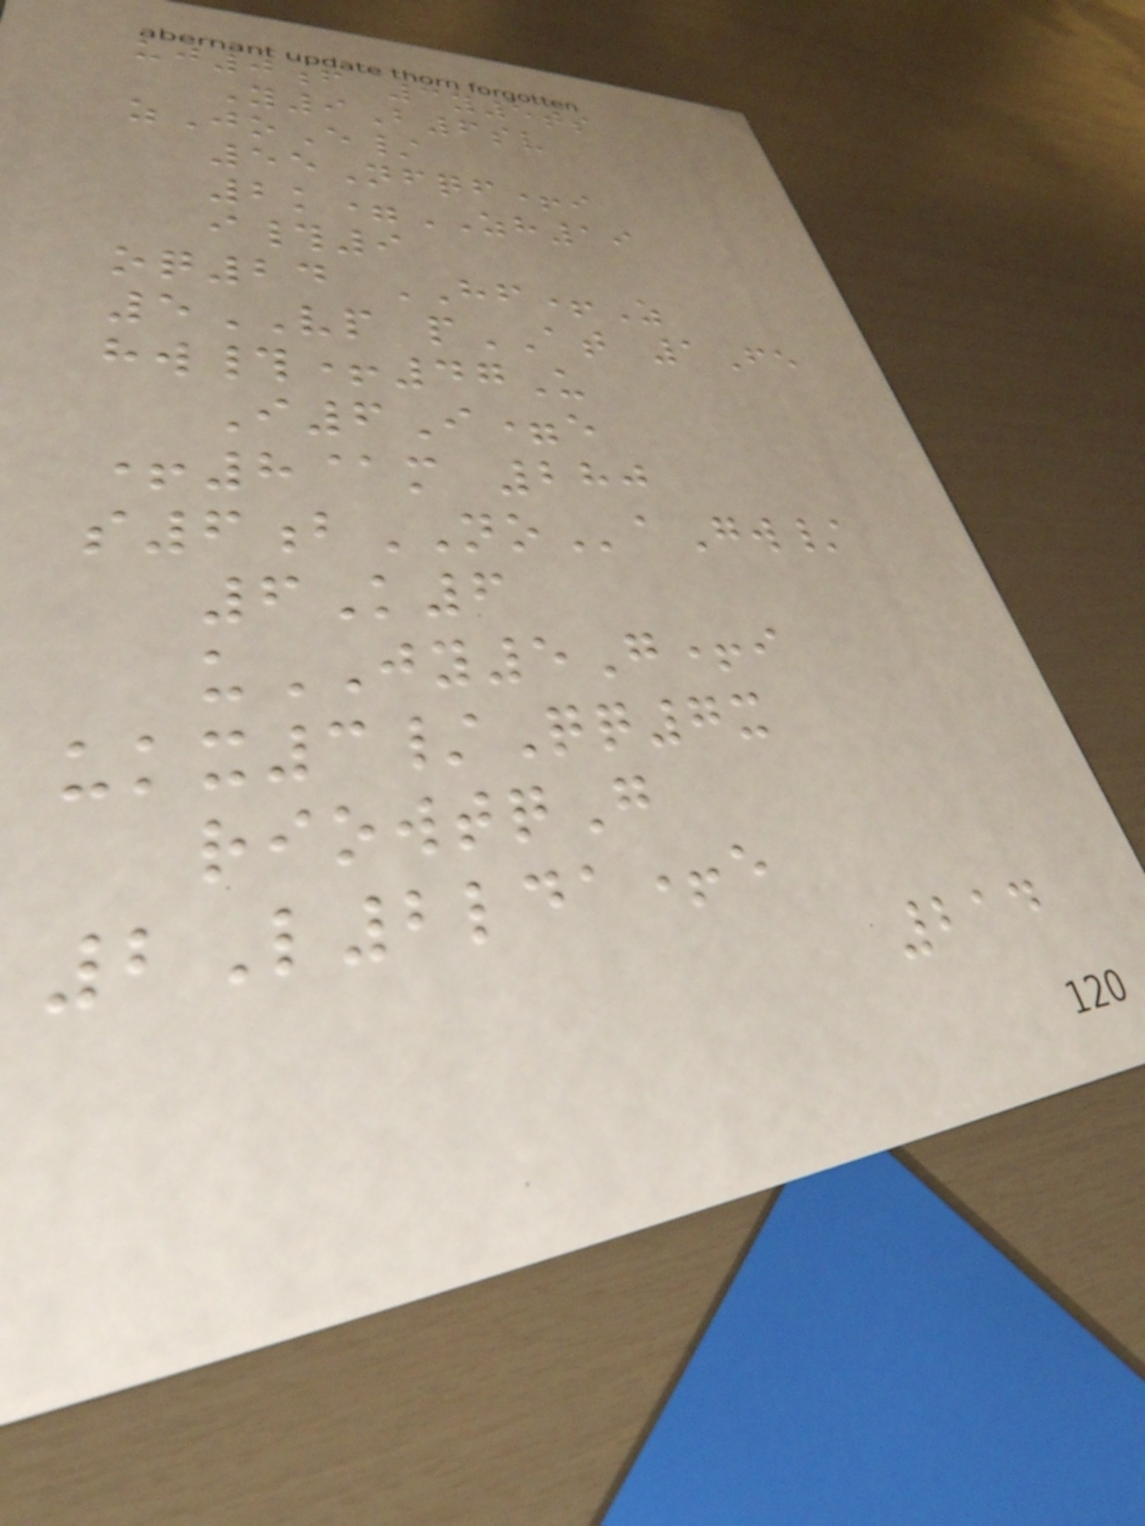uj0f 3y5ts
Y9B6sv
zJoE/
55Nfqf+i
2k=ZH19
i#9
oq24 HF+Z
5VP pAT 1Fe
hw#+47U
I6I=e
+8@m 280
s6bNOaGw/
6K6
uJY5G+i
ukx3/Qq7x
riowtqG
2L2lda+e
214
